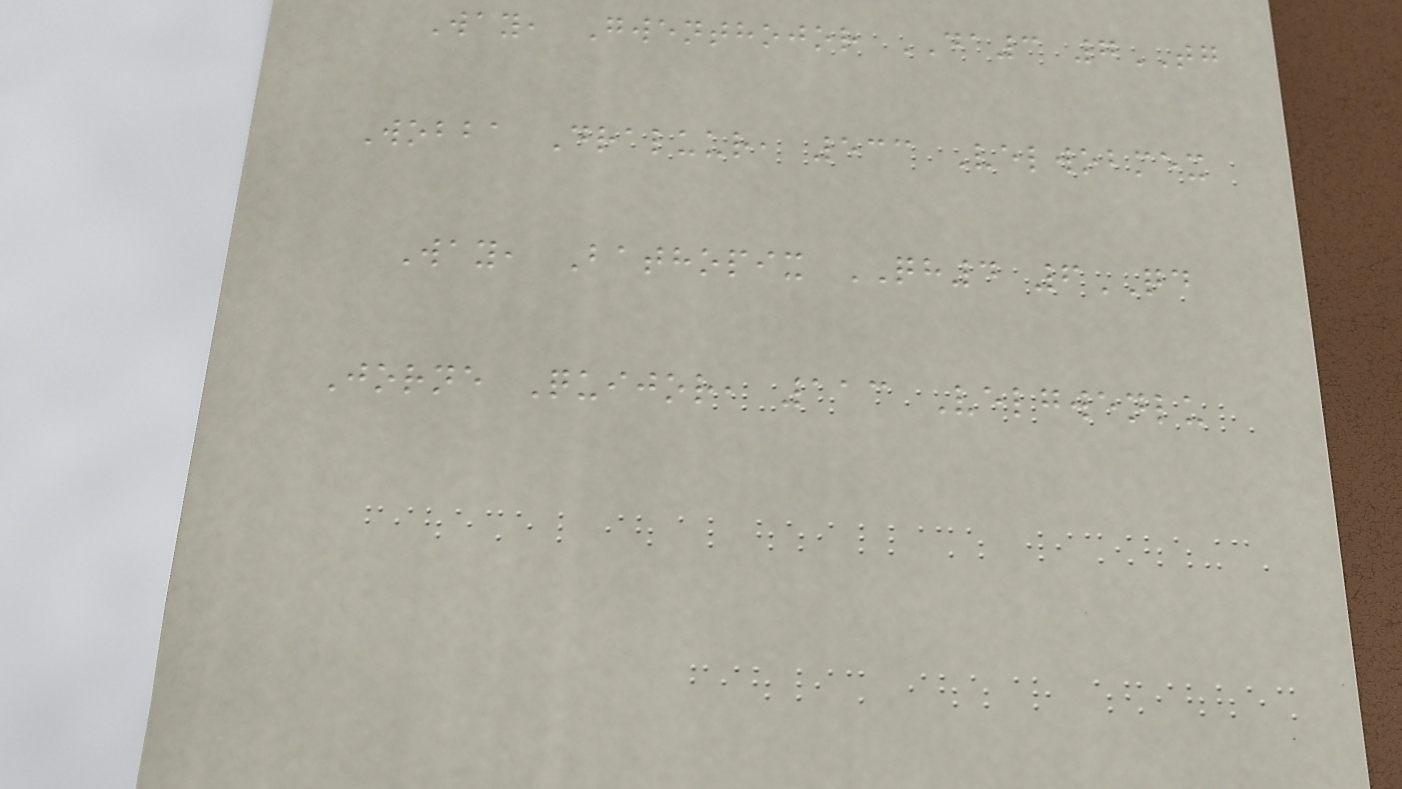Way, Gwenthojor DA3 7TG
Wobba Draluur, 533 Velwobmex
Way, Bathopix QH4 6QD
Jorne Quijor, 113 Velgwenlu
